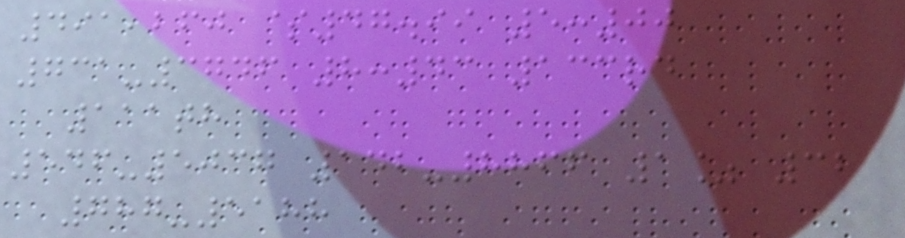491,260 $47.99 5:00
731-3746 8:43 133rd
111th
546-5037 142-8866 1% 32
787-5188
